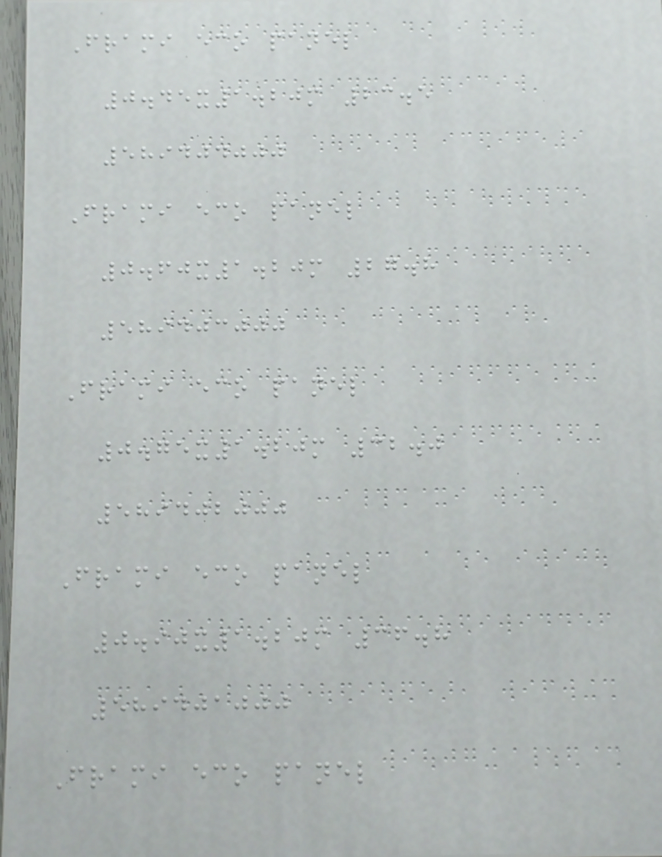Frami eco panel
0.45x1.20m 23.5
589404000
Frami eco panel
0.60x1.20m 27.8
589403000
Frami eco panel
0.75x1.20m 32.0
589402000
Frami eco panel
0.90x1.20m 36.8
589401000
Frami eco panel
